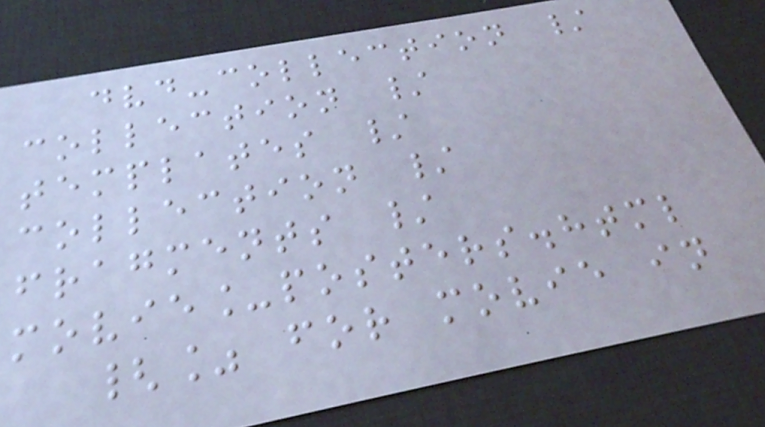dvd-collection /
collection /
templates /
collection /
fragments /
movie_posters.html
{% for movie in
